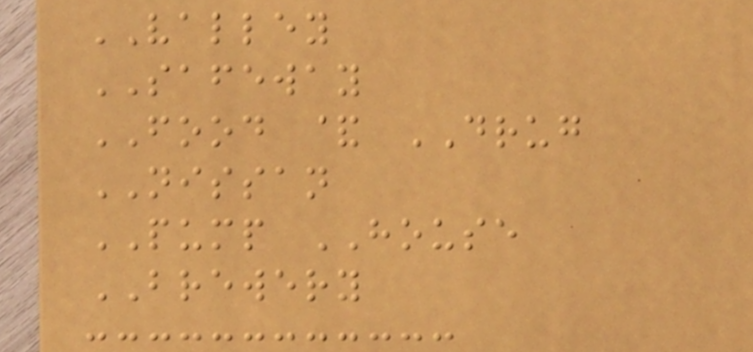VALLEY
SAFEWAY
FOOD & DRUG
NISSAN
PUMP HOUSE
BREWERY
